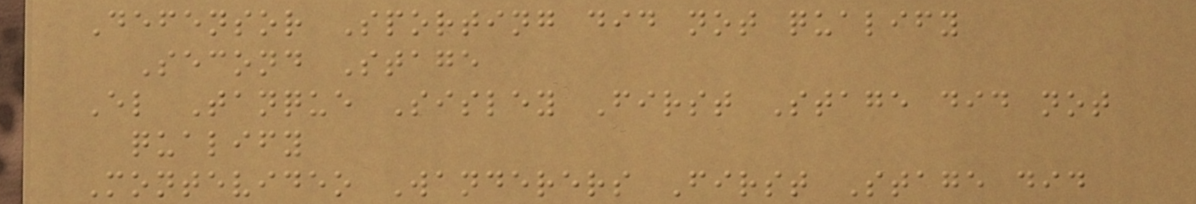Defensor Sporting did not qualify
Second Stage
El Tanque Sisley First Stage did not
qualify
Montevideo Wanderers First Stage did
